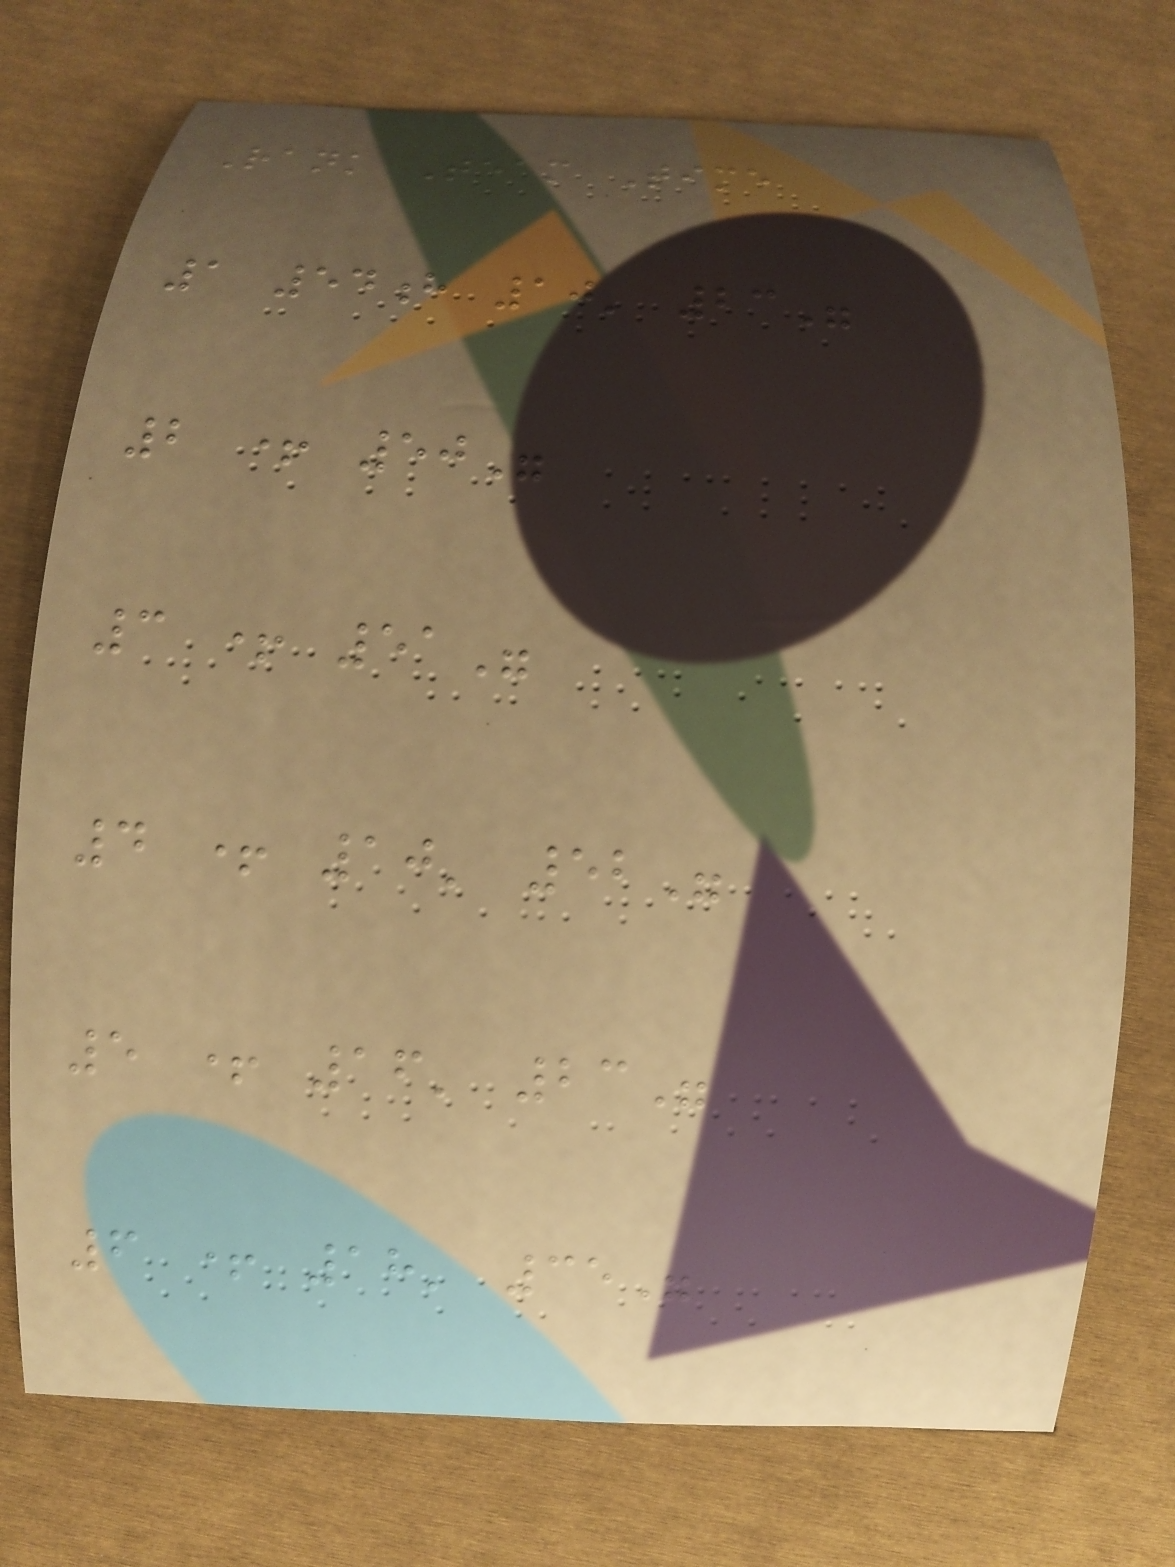Rank Team Time
1 54h 10' 23"
2 + 50"
3 + 51"
4 + 10' 52"
5 + 16' 23"
6 + 18' 35"
